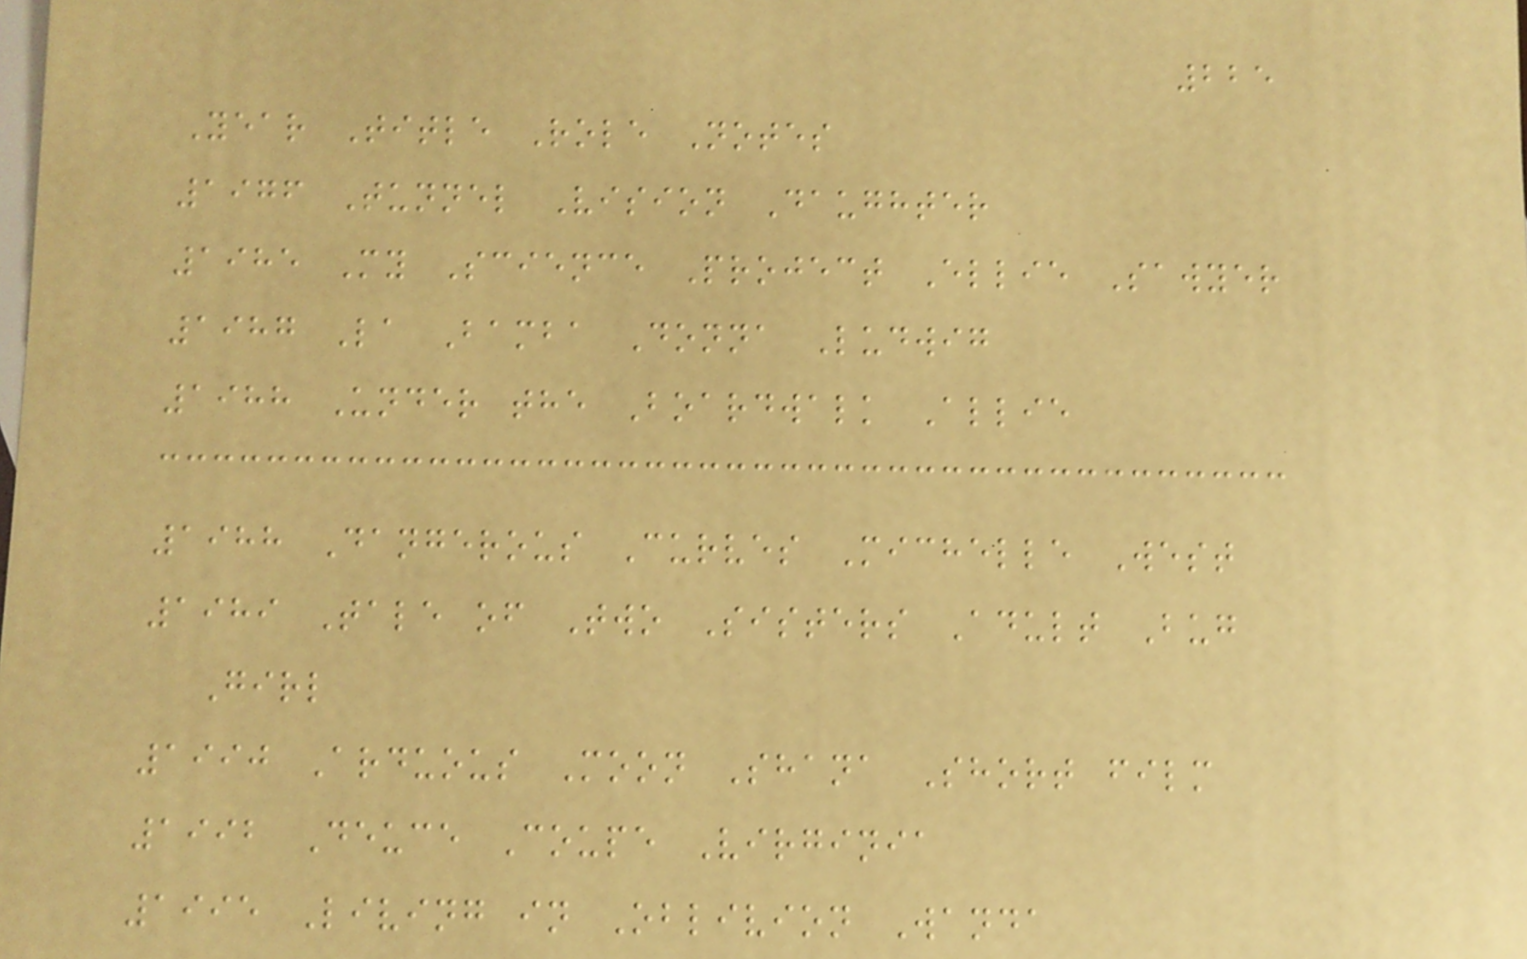225
Year Title Role Notes
1976 Tunnel Vision Daughter
1985 My Science Project Ellie Sawyer
1987 La Bamba Donna Ludwig
1988 Under the Boardwalk Allie
1988 Dangerous Curves Michelle West
1989 Tale of Two Sisters Adult Bug
Girl
1990 Arduous Moon Shana Short film
1992 Deuce Coupe Virginia
1995 Living in Oblivion Wanda
